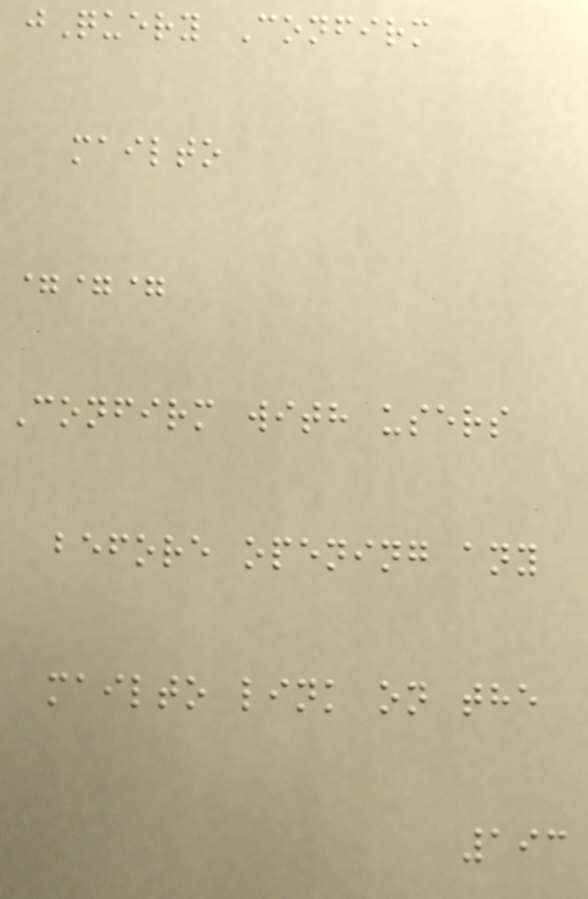jQuery Confirm
mailto
===
Confirm with users
before opening any
mailto link on the
193
